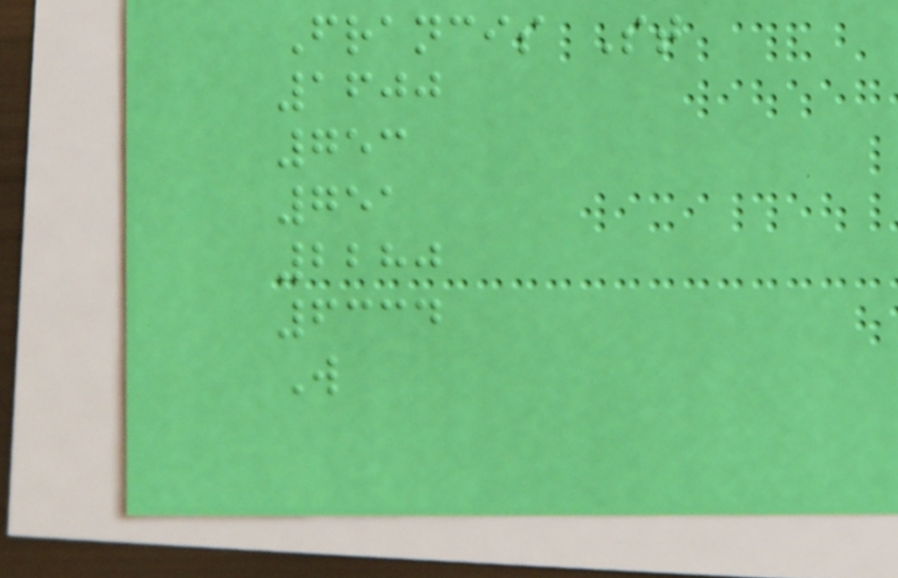Francis St
1600
753
751
2280
6334
W
